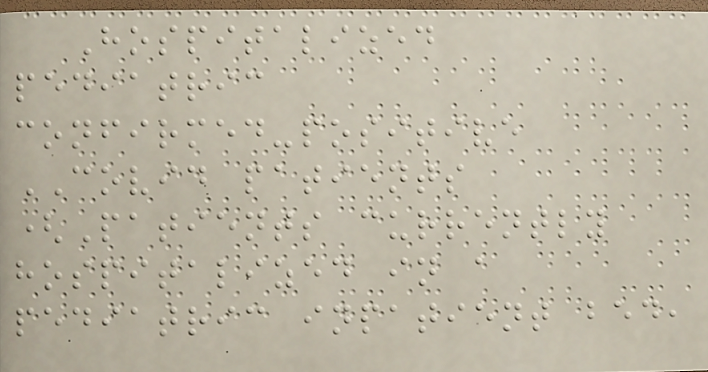Hospitalized
pediatric
confirmed-positive
COVID patients
(Patients currently
hospitalized in a
pediatric inpatient bed,
